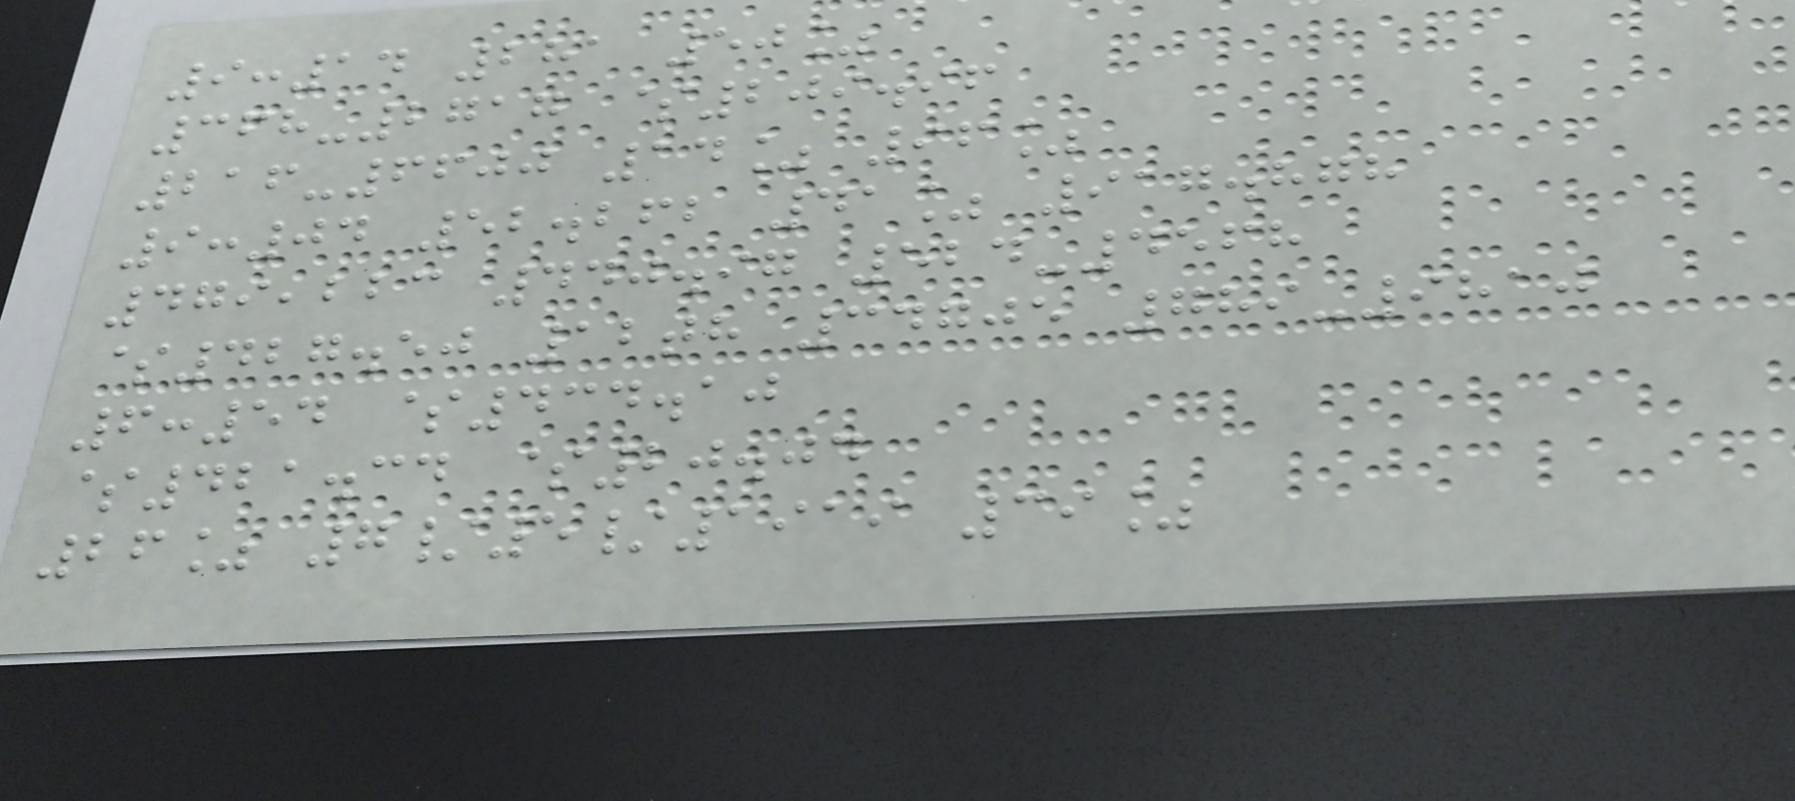9:14 281 50%
368-2717 $209.96
216-6600 14% 96%
9:04 52.262 41% 917.878
479,223 440.97 524-4568
$427.50 12th 34705 789-9810
6:54 $434.10
$421.34 $20.04
26% 7/5/1919 39%
